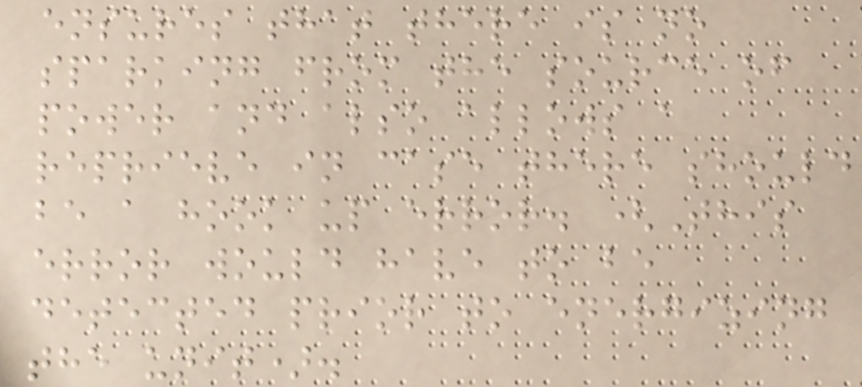ensures that there is no
sparking from the source of
power and also allows a
reprieve in case there should
be a hook up error. (This
error would have to be
detected prior to energizing
the unit).
